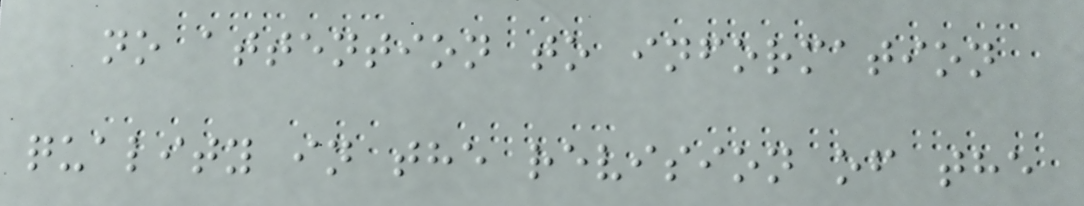no attention to information
quality in the revision of the
